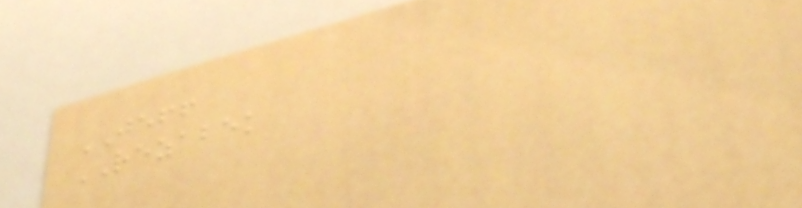JEFF
REZABEK
